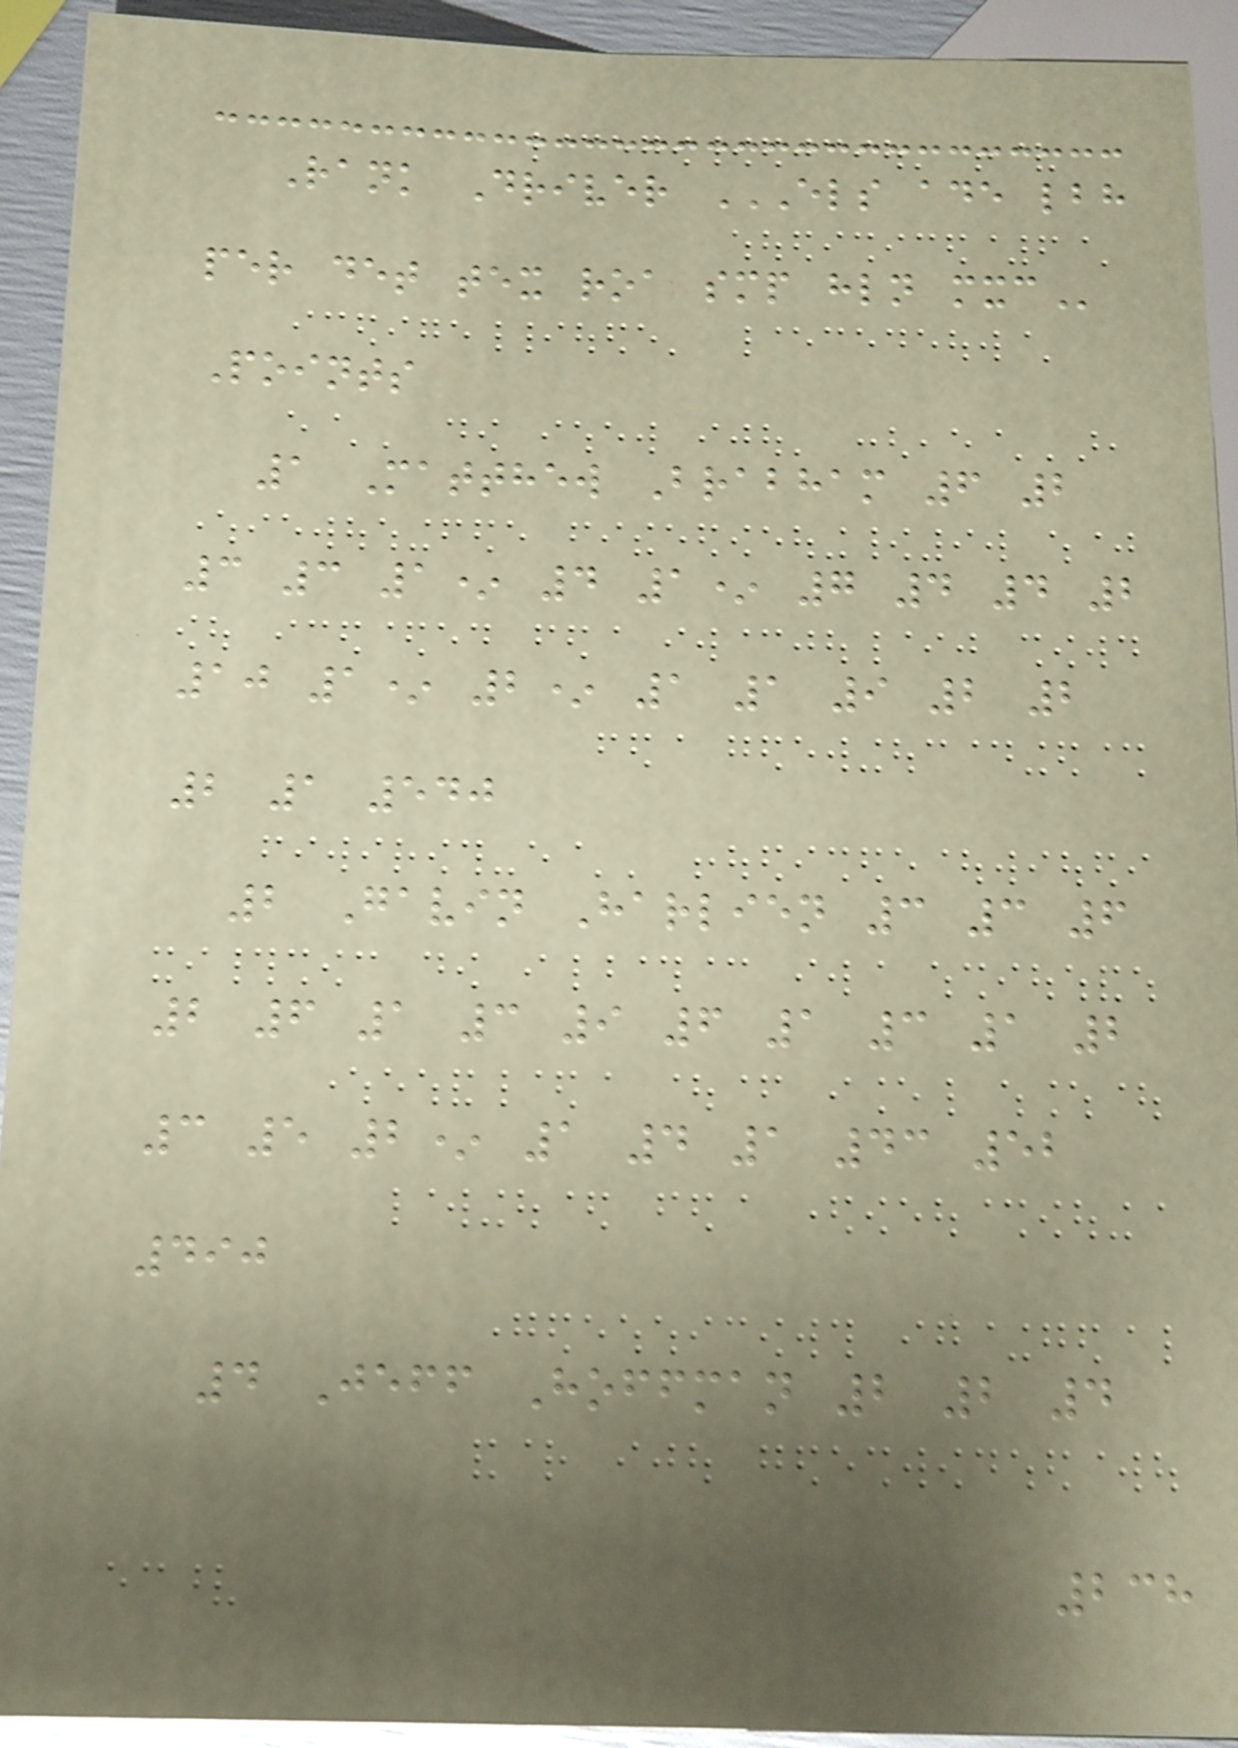Rank Driver ELS ADE LBH
PER DET TEX ROA SMP HLN MXC
Points
1 Matthew Brabham 6 2
3 3 1* 4 1* 7 4 4 2
10 1* 2* 1 1 9 2 2
2 1 540
2 Gavin Harlien 3 3 6
2 6 1 3 9 6 1 3 1 2
3 5 2* 1 4 1 43 52
490
4 Jeff Hoffman 2 2 4
238
